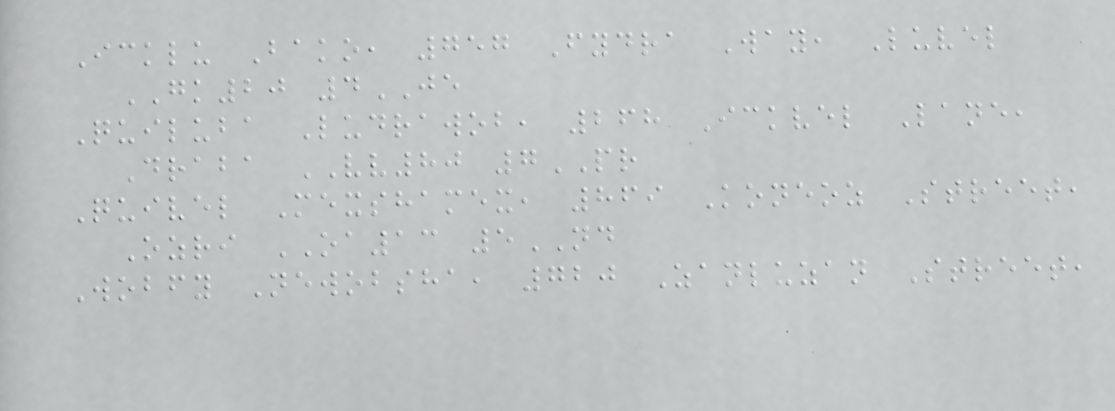Icklu Bako, 757 Fydra Way, Luvel
GK20 4JE
Quiluba Ludrawob, 268 Ickvel Lane,
Draba VV80 7PR
Quivel Mexshamex, 869 Koneoz Street,
Ozri OA13 5ND
Wobfy Newobsha, 720 Zanluzan Street,
